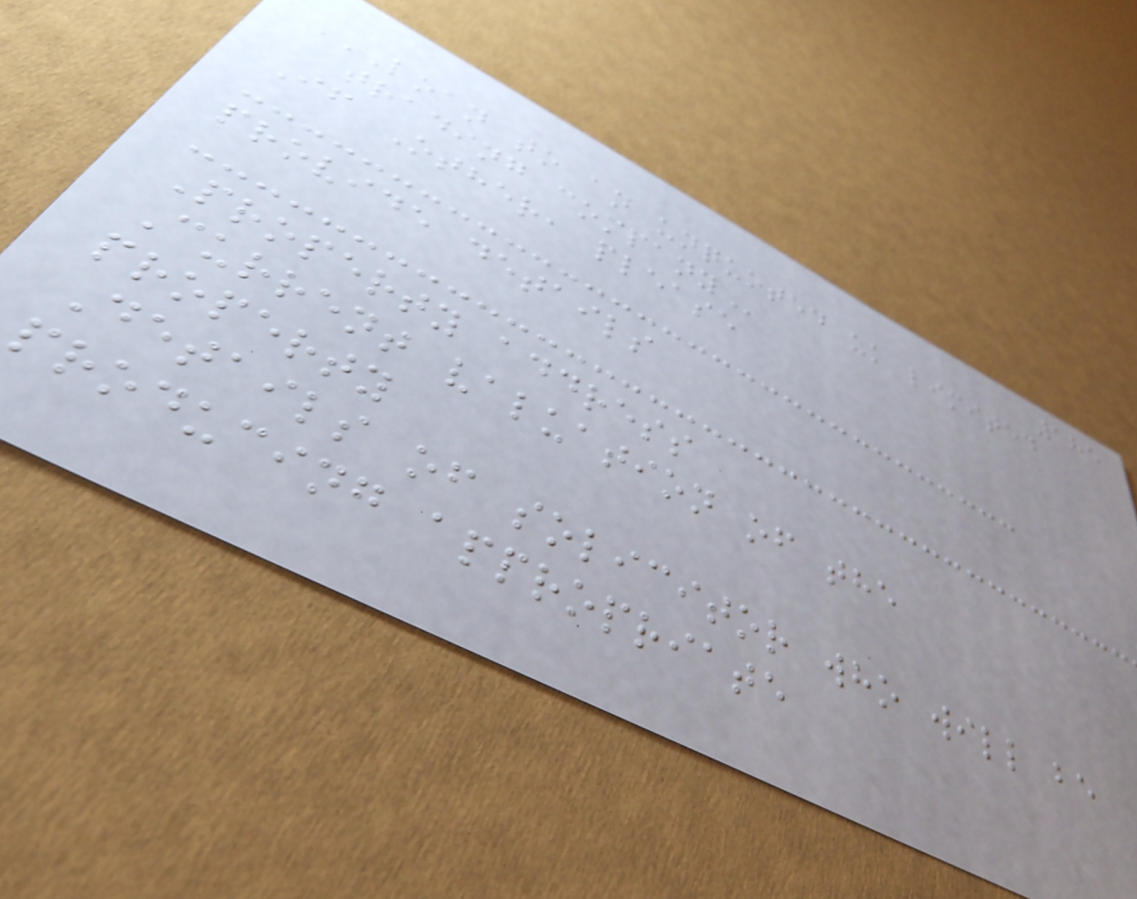185
LOAN TO AN UNQUOTED UK LIMITED
TRADING COMPANY
If Other, please
provide details
Property address
Current valuation of the
property
Details of solicitor who will be
producing appropriate
